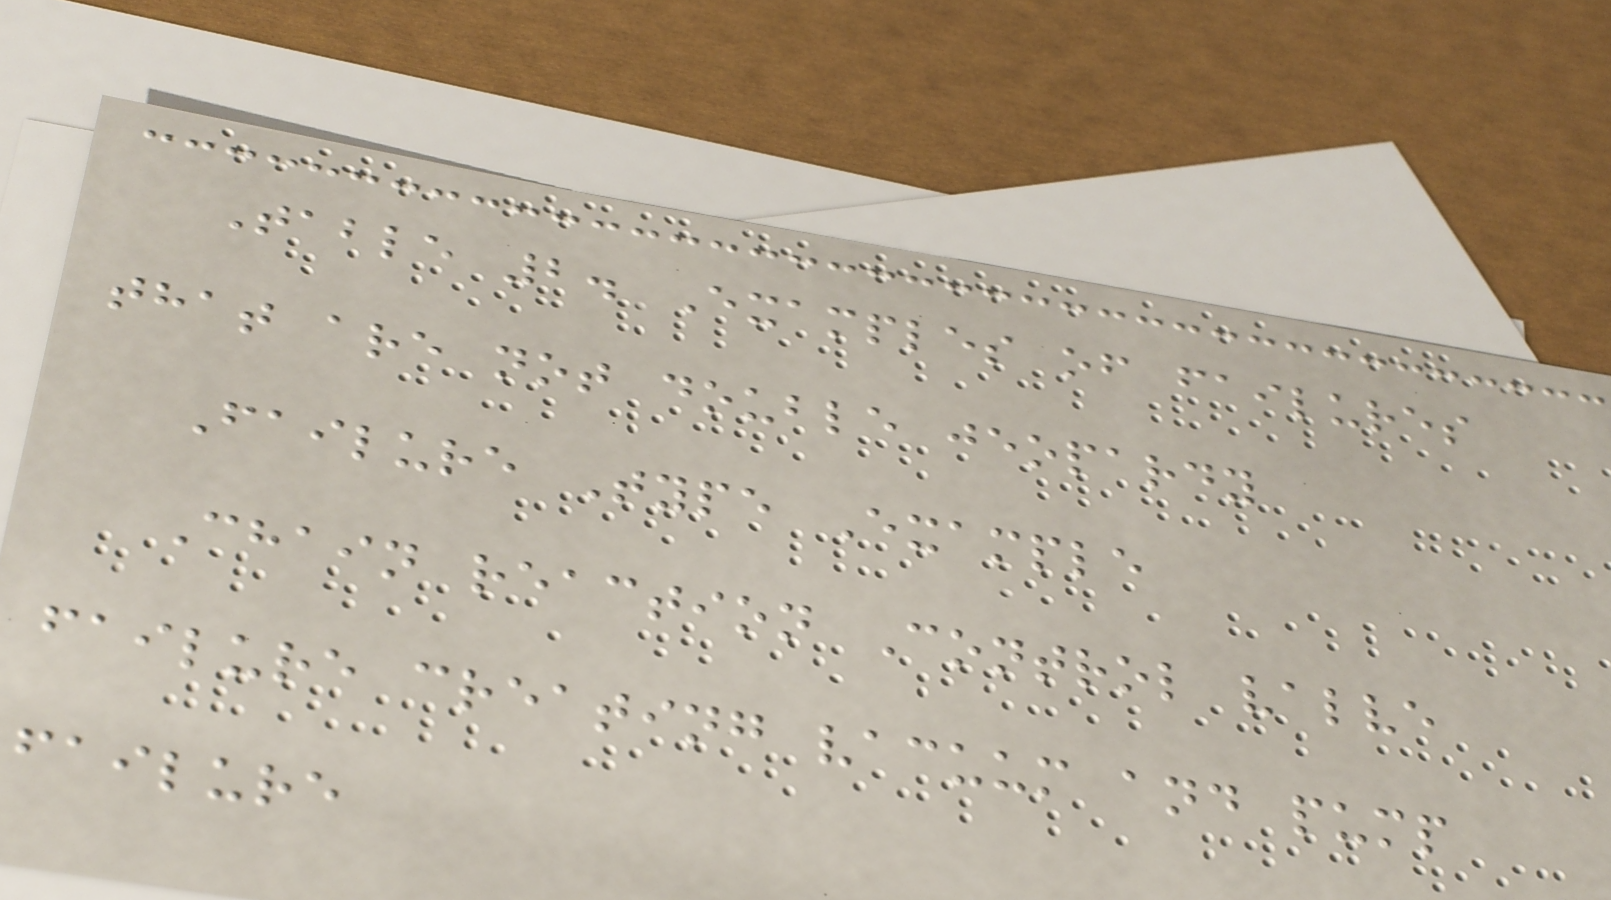Table 2. Examples of failures
that are not double jeopardy
Failure Type Example
Chain reaction Control valve
failure creating vacuum and pump
failure
